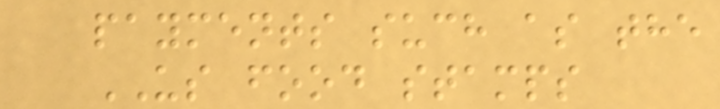payments such as the
US food stamps
